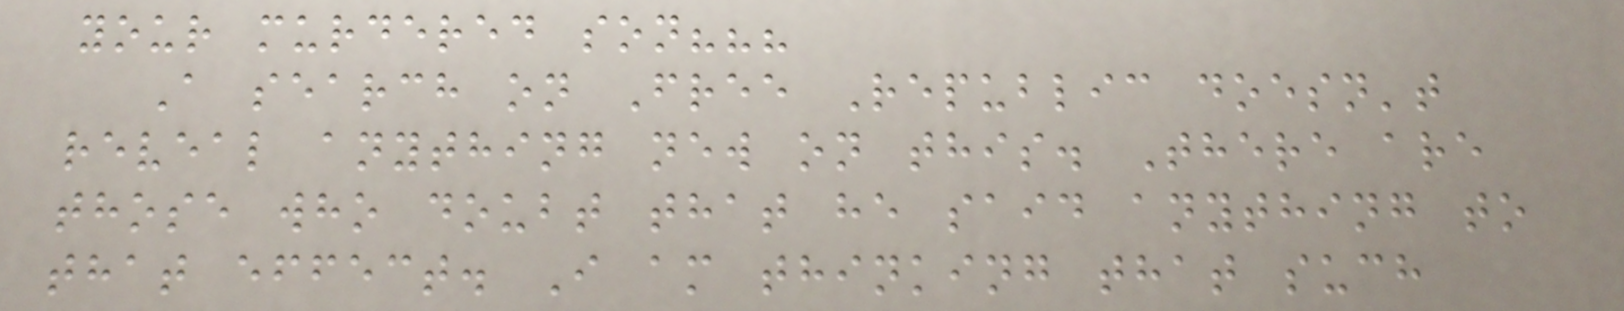your murdered son???
A search on Free Republic doesn't
reveal anything new on this. There are
those who doubt that he said anything to
that effect. I am thinking that such
